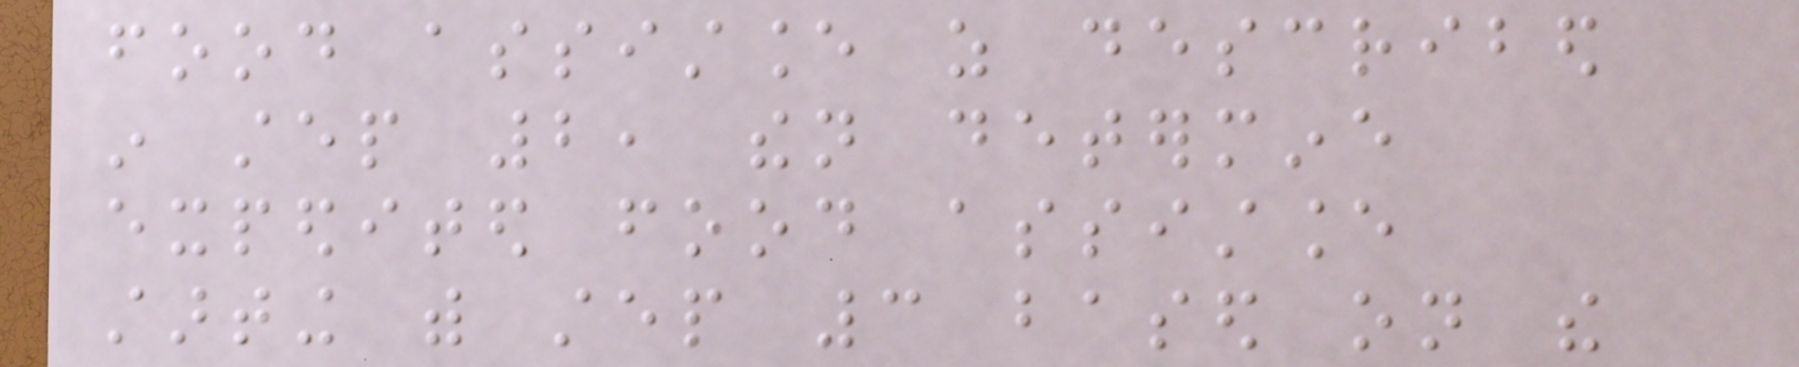food assistance as described
in step 2, then determine
expedited food assistance
starting with step 3 based on the
